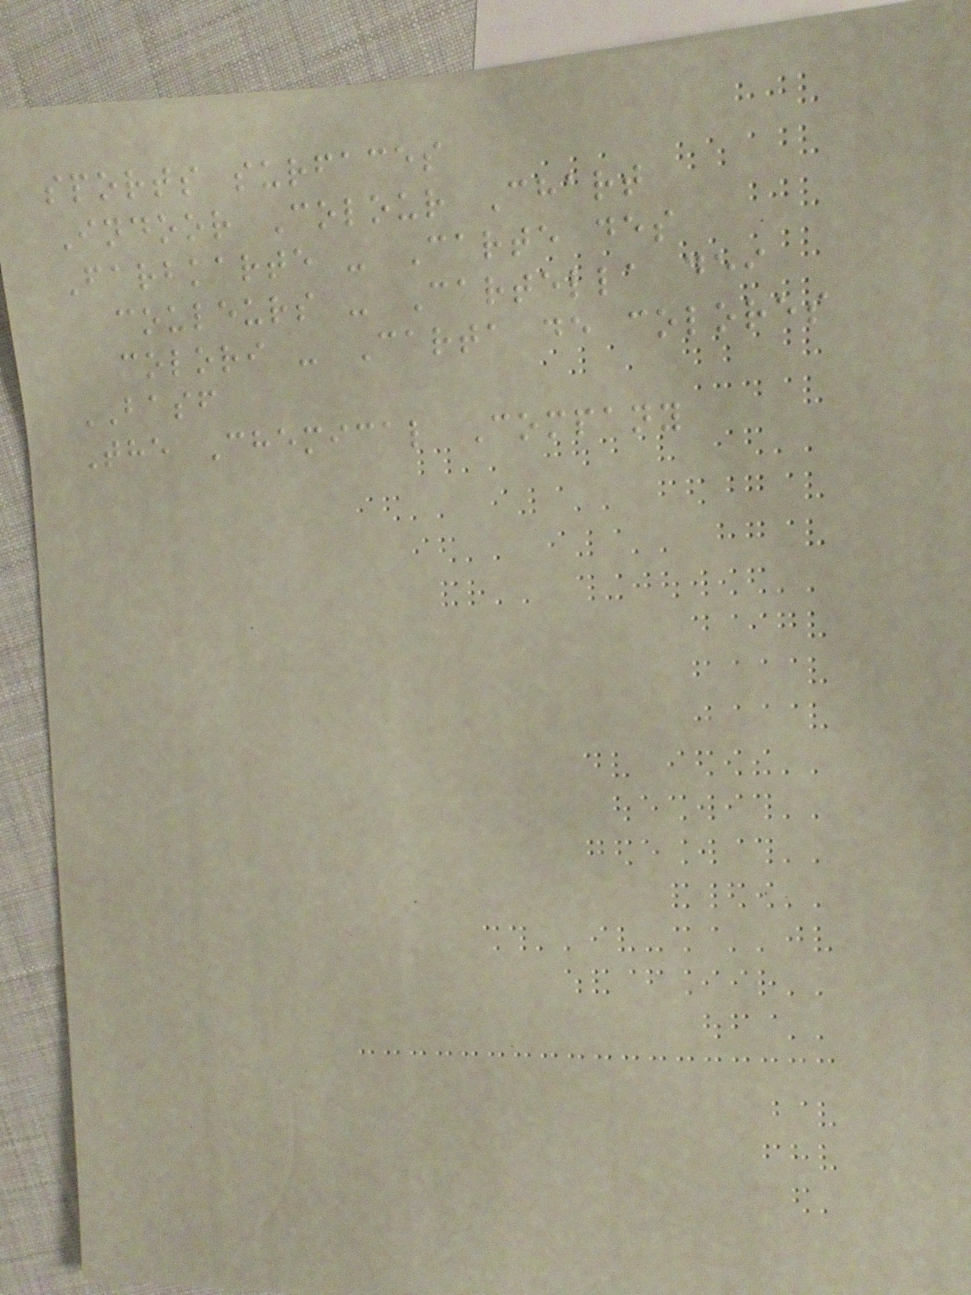sports surfaces
Indoor Colour Chart
Farbkarte - Carte des
couleurs - Cartella dei
colori - Carta de colores
BASF
The Chemical Company
